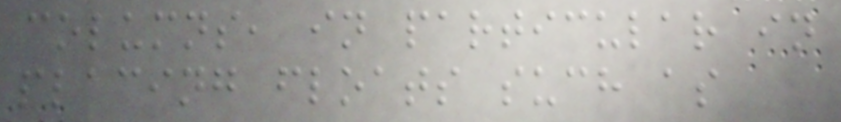columns, in particular in
placing floats such as
